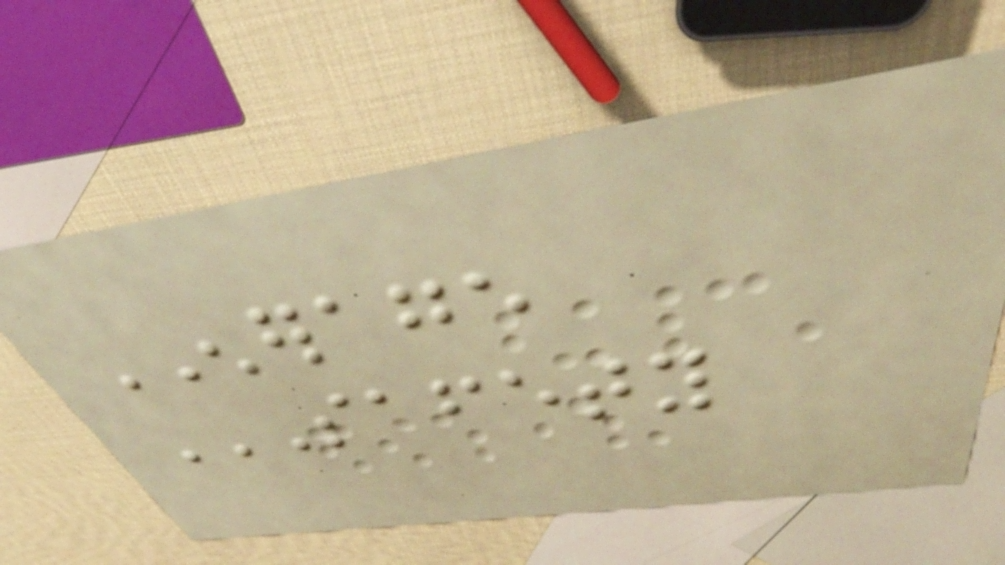ENERAGE
SAFETY
